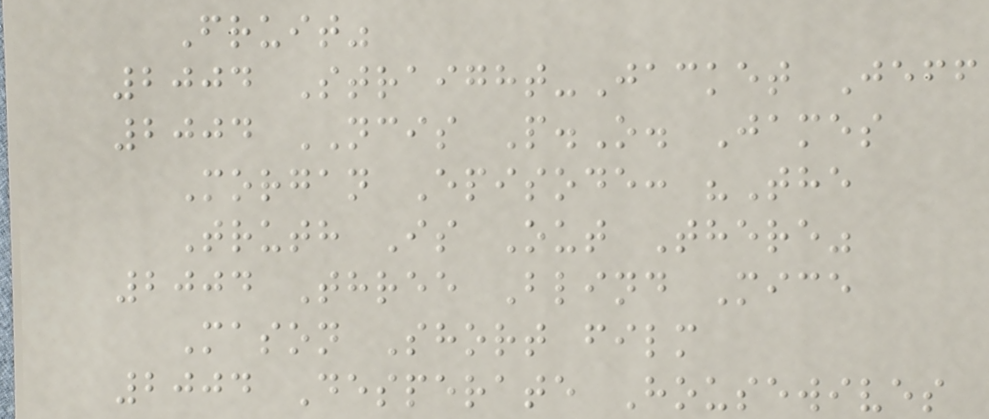Fruit"
2004 Straight-Jacket Jeff
2004 NCIS P.O. James
Morgan Episode: "The
Truth Is Out There"
2004 Three Blind Mice
Mason Short film
2004 Desperate Housewives
